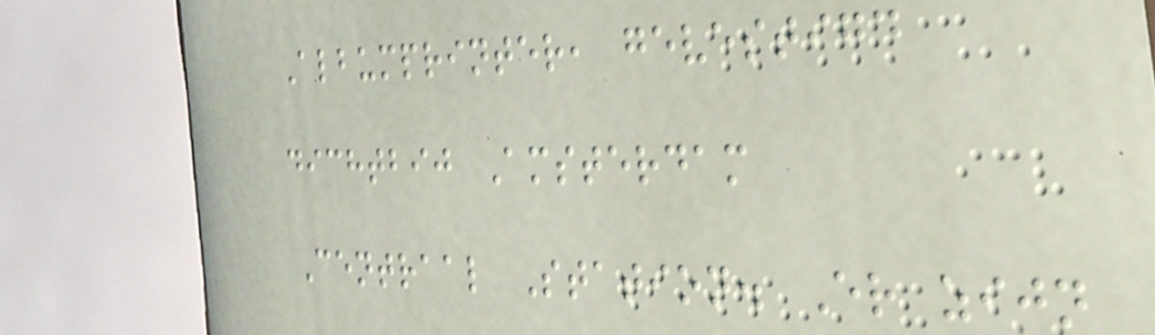Albumprinter, gevestigd
dichtbij Amsterdam
Centraal Station. Er zijn
